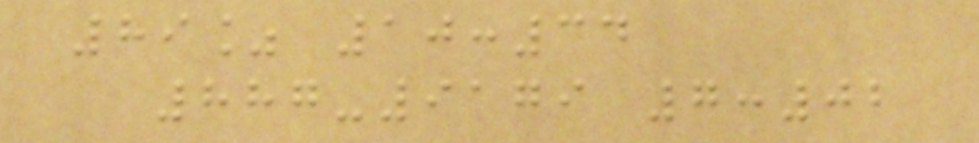89% 10:34
887-9179 7:02
